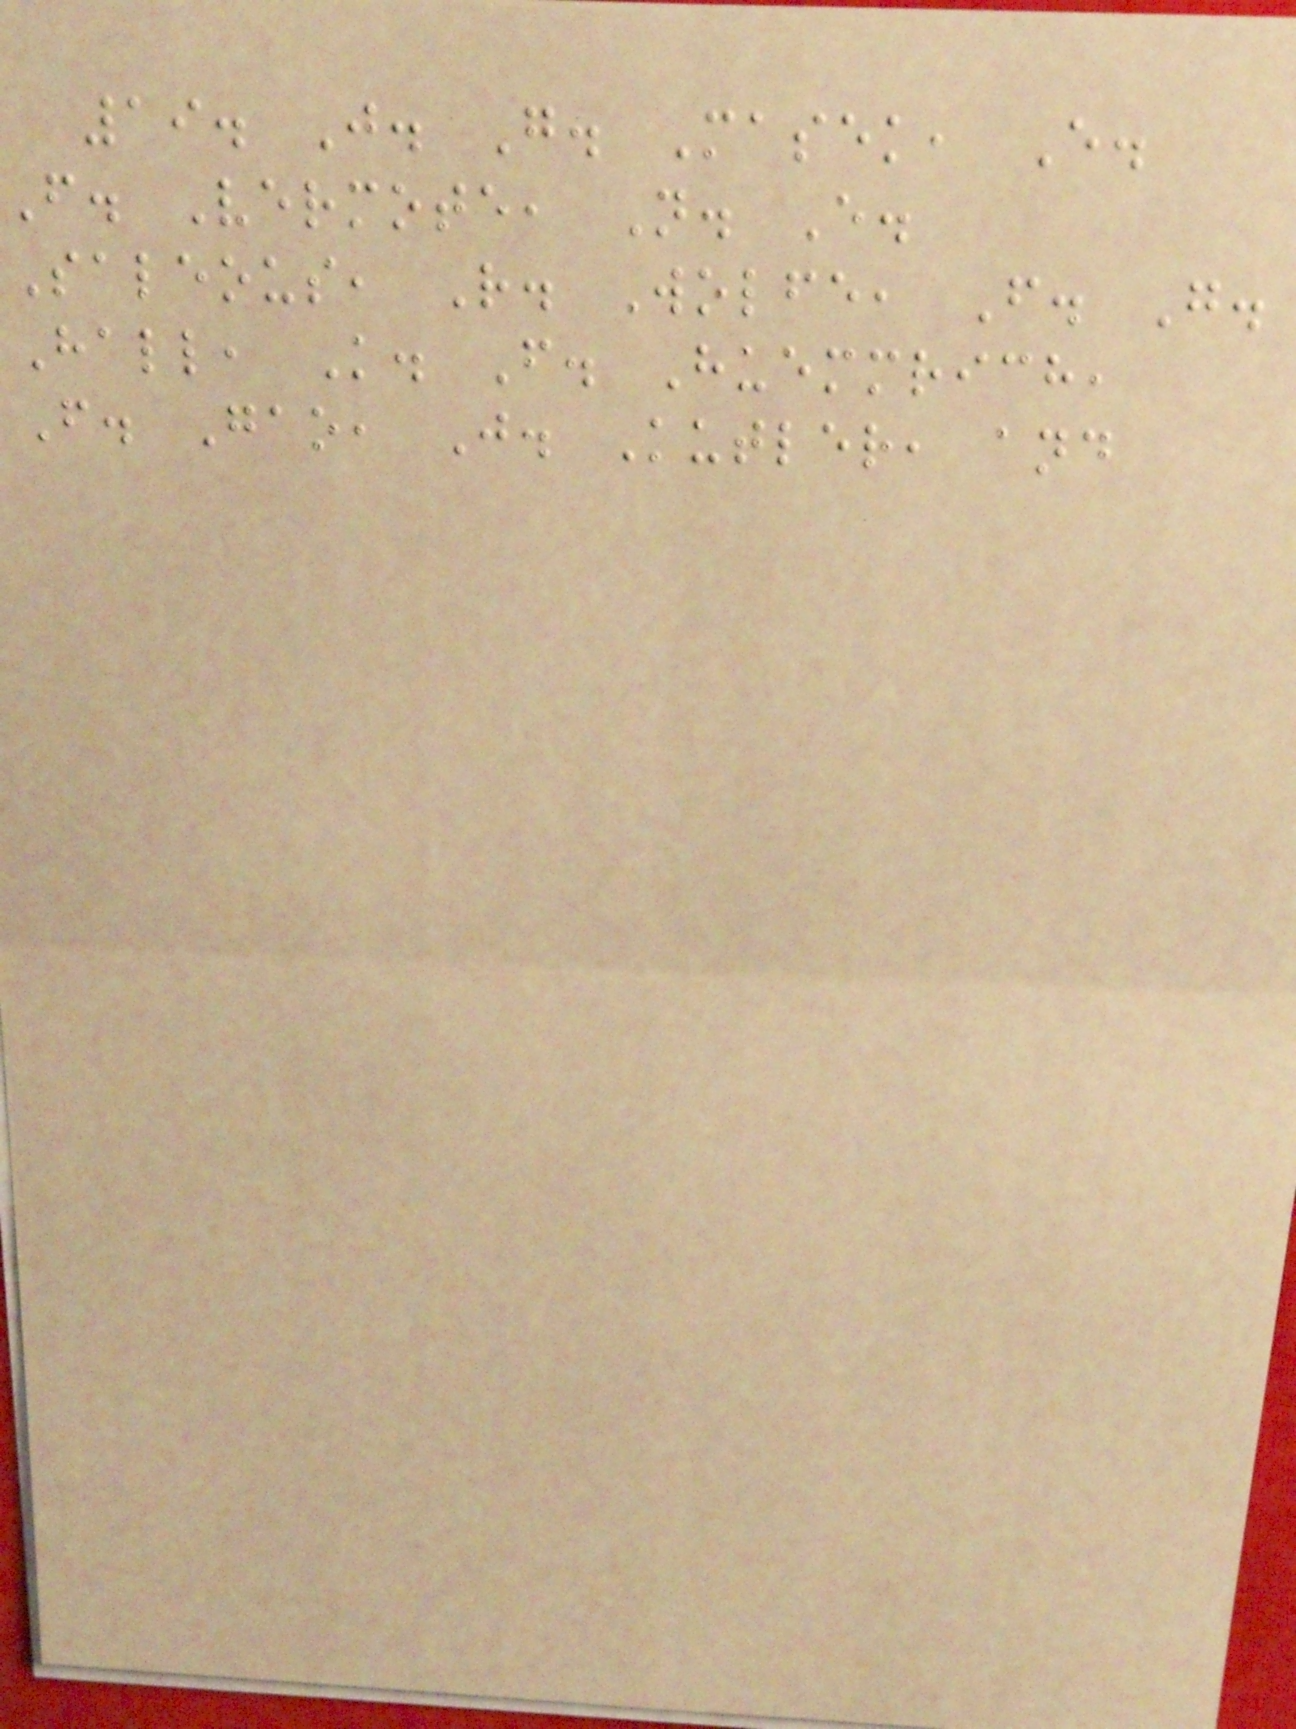19. J. G. Masek, E.
F. Vermote, N. E.
Saleous, R. Wolfe, F. G.
Hall, K. F. Huemmrich,
F. Gao, J. Kutler, and
